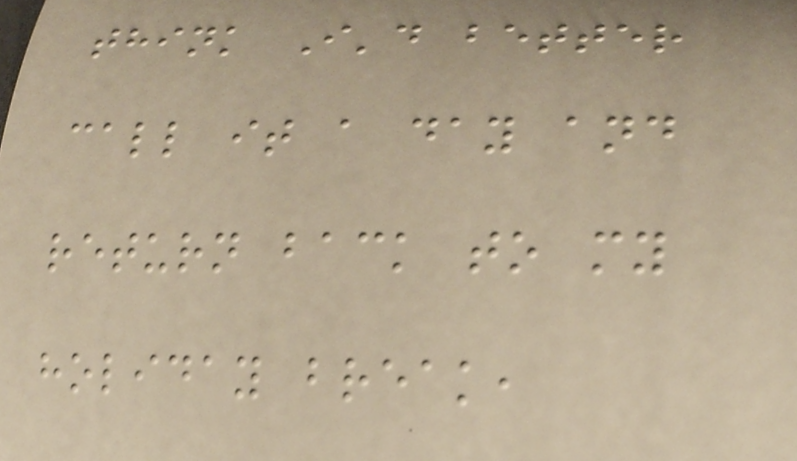think I'd better
call it a day and
return back to my
holiday break,
